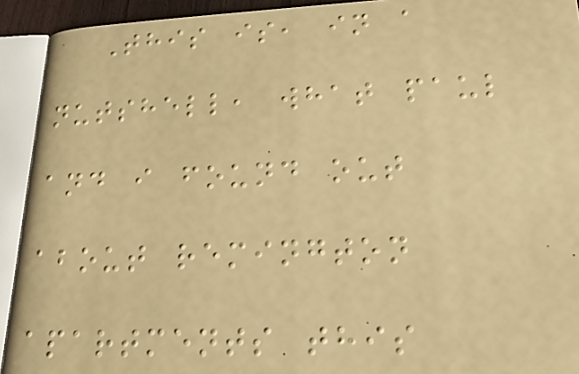This is, in a
nutshell, what paul
and i found out
about remington
apartments this
